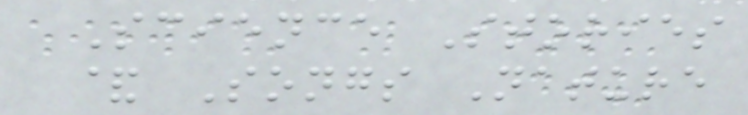Science Stories
& Songs Nature
